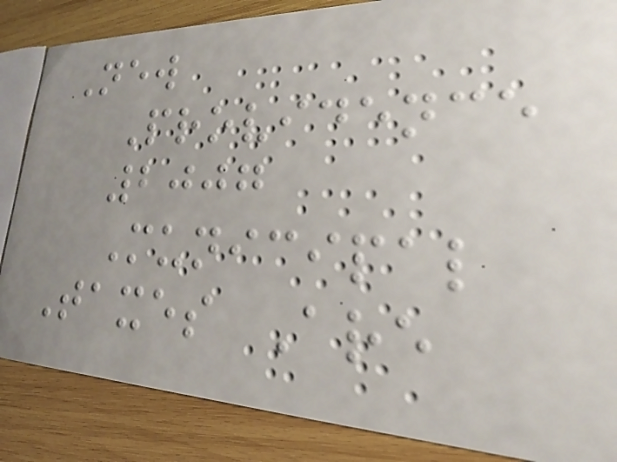New
Providence
2007
Municipal
Taxes Are
